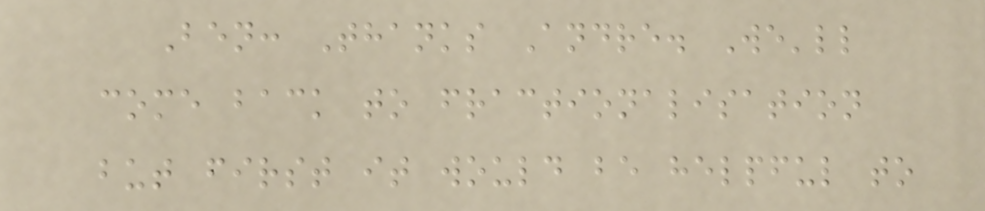Ben: Thanks Andre. We'll
come back to fractionalisation
but first it would be helpful to
